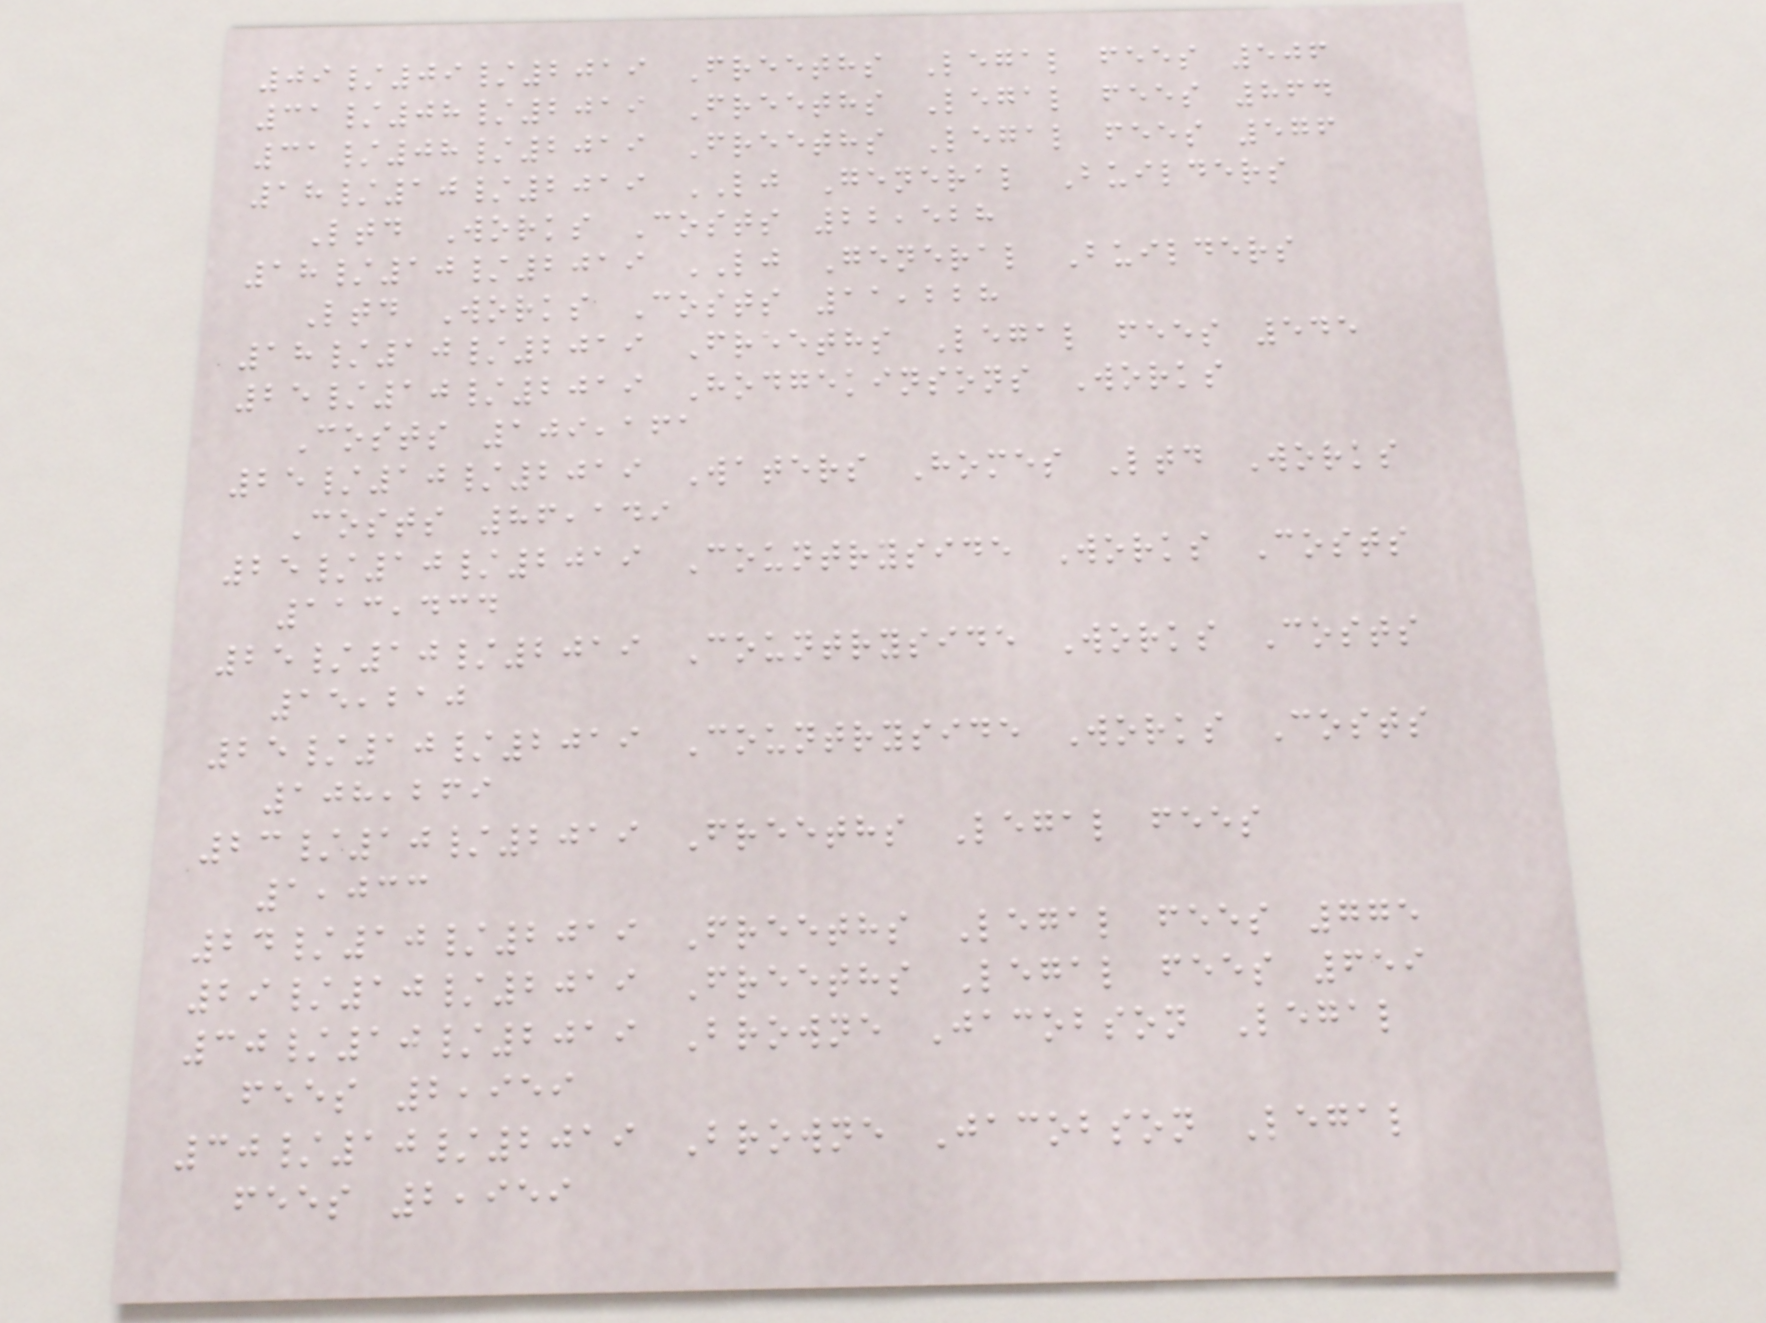09/09/2019 Freeths Legal fees 506
31/08/2019 Freeths Legal fees 864
31/08/2019 Freeths Legal fees 576
18/10/2019 LJ General Builders
Ltd Works Costs 22,528
18/10/2019 LJ General Builders
Ltd Works Costs 11,228
18/10/2019 Freeths Legal fees 545
25/10/2019 Hodgekinsons Works
Costs 109,161
25/10/2019 Waters Homes Ltd Works
Costs 86,149
25/10/2019 Countryside Works Costs
113,434
25/10/2019 Countryside Works Costs
15,210
25/10/2019 Countryside Works Costs
108,269
23/10/2019 Freeths Legal fees
1,033
24/10/2019 Freeths Legal fees 775
29/10/2019 Freeths Legal fees 659
30/10/2019 Browne Jacobson Legal
fees 2,959
30/10/2019 Browne Jacobson Legal
fees 2,959
